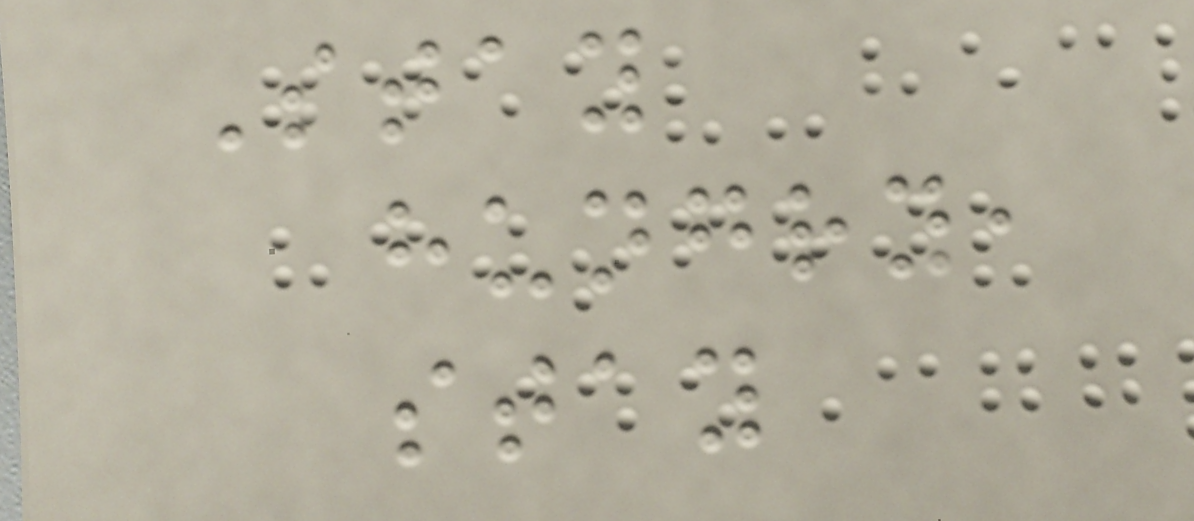Stay
hungry,
stay
